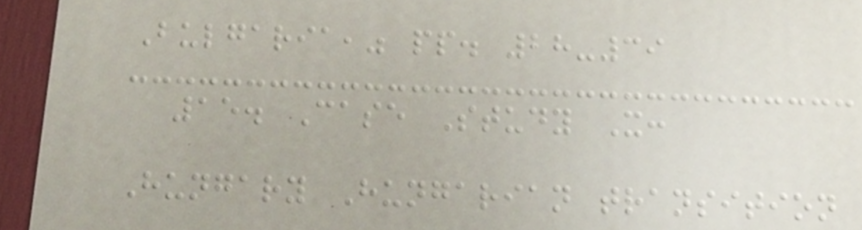Bulgaria," pp. 28-39
15. Case Study X:
Hungary Hungarian transition
